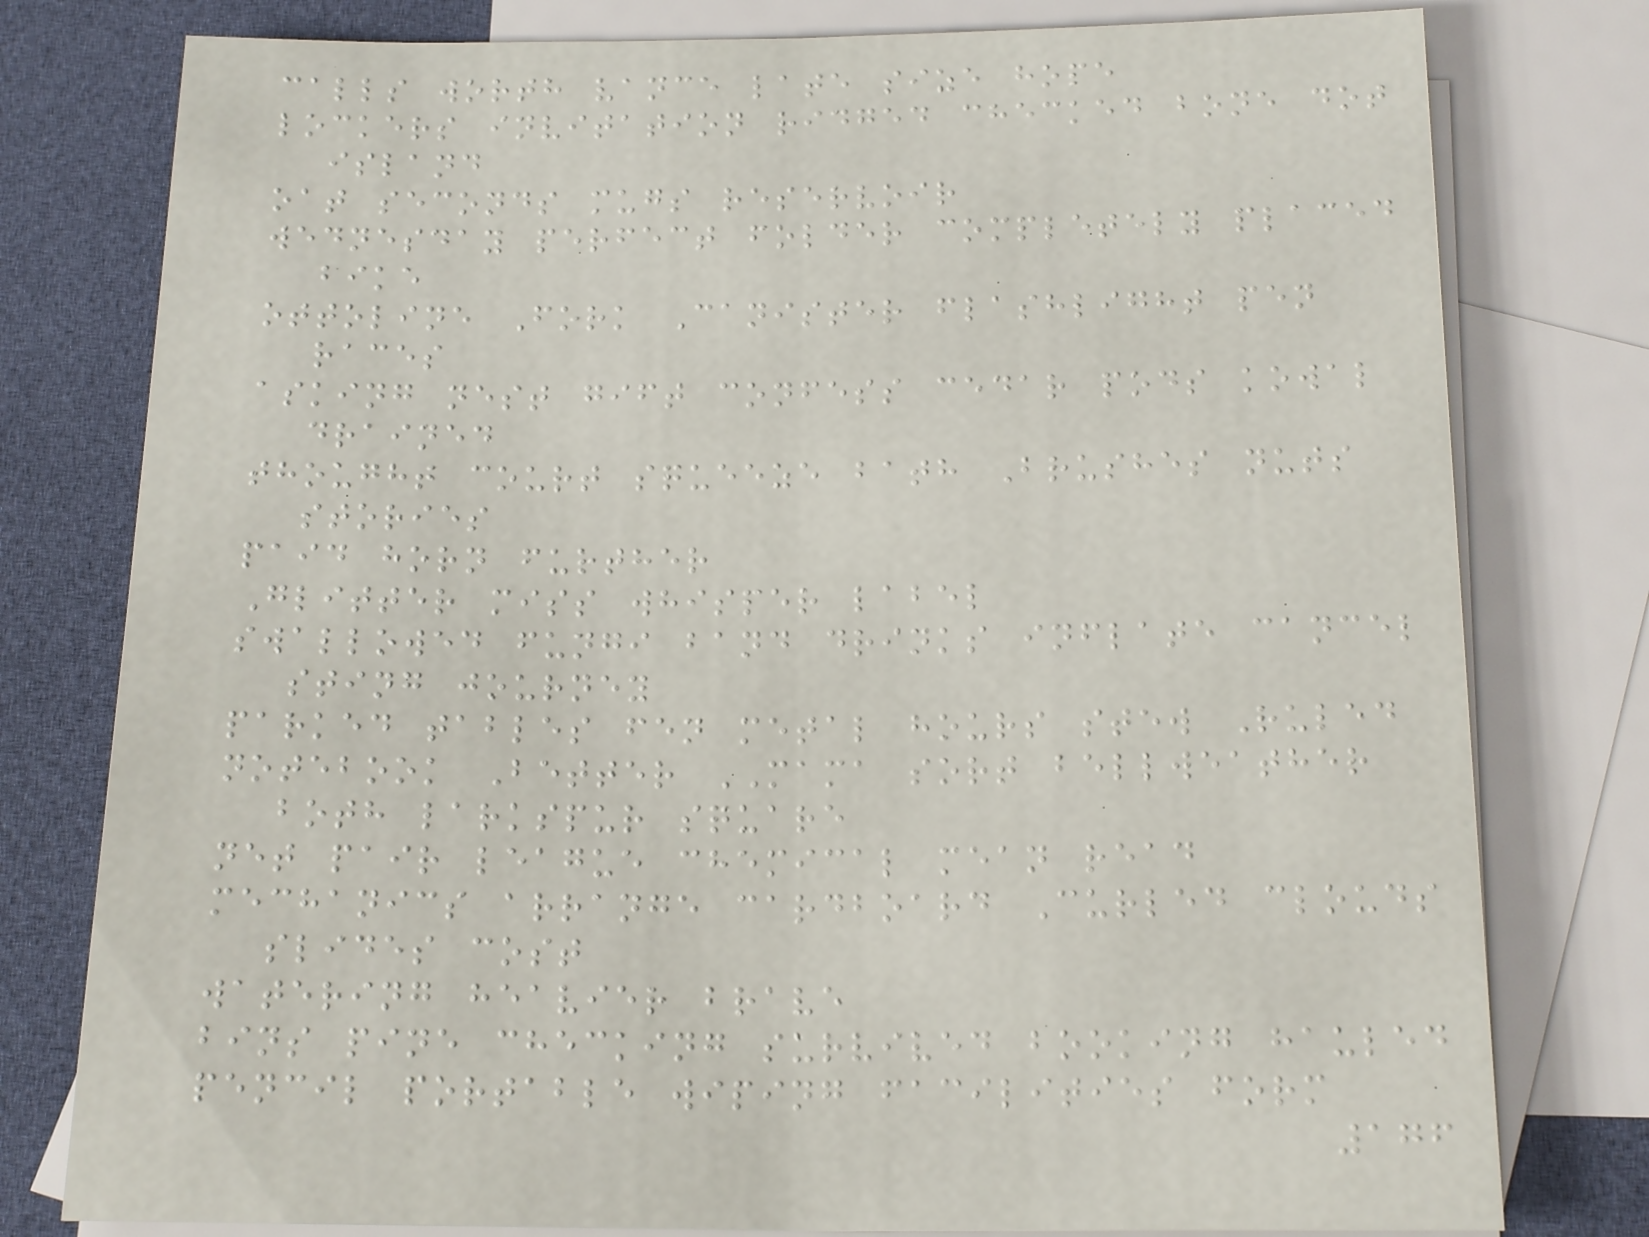calls worth vance late size hope
lockers invitation ridged checked bone dot
island
oat seconds mugs reservoir
wednesday perfect folder completely placed
bike
ottoline Fork Canister flashlight pen
races
asking nest gift confess cedar pods kowal
drained
thought court squeeze bath Brushes nuts
stories
paid horn further
Glitter miss whisper label
swallowed fungi band drinks inflate cancel
sting journey
parked tables fen metal hours stew Ruled
notebook Better MAMA sort bellweather
both larkspur square
net pair league chemical mean read
mechanics arrange cardboard Curled clouds
slides cost
watering heavier brave
bins pine checking survived booking hauled
pencil portable wiping facilities form
176
